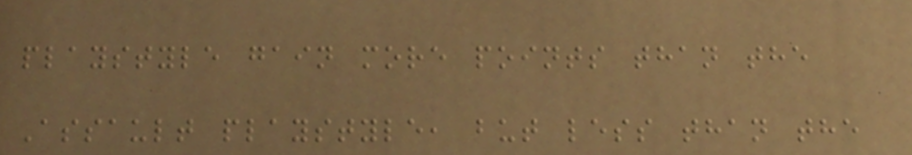playstyle gain more points than the
Assault playstyle, but less than the
